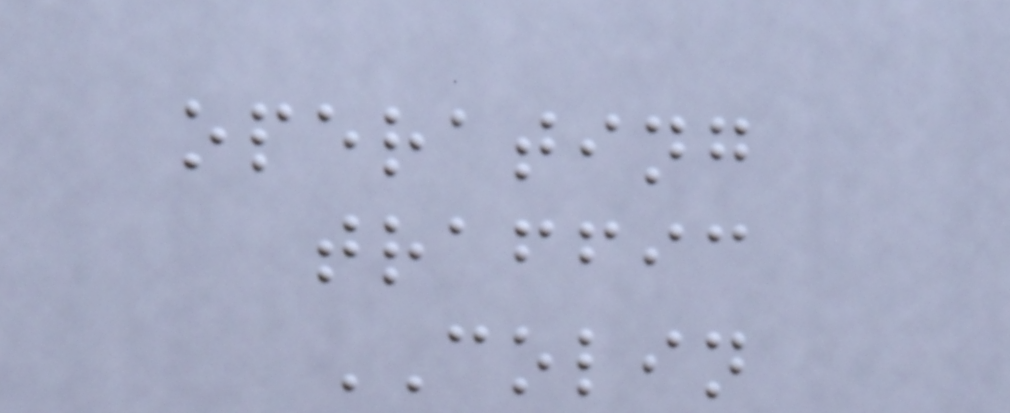operating
traffic
COLIN
